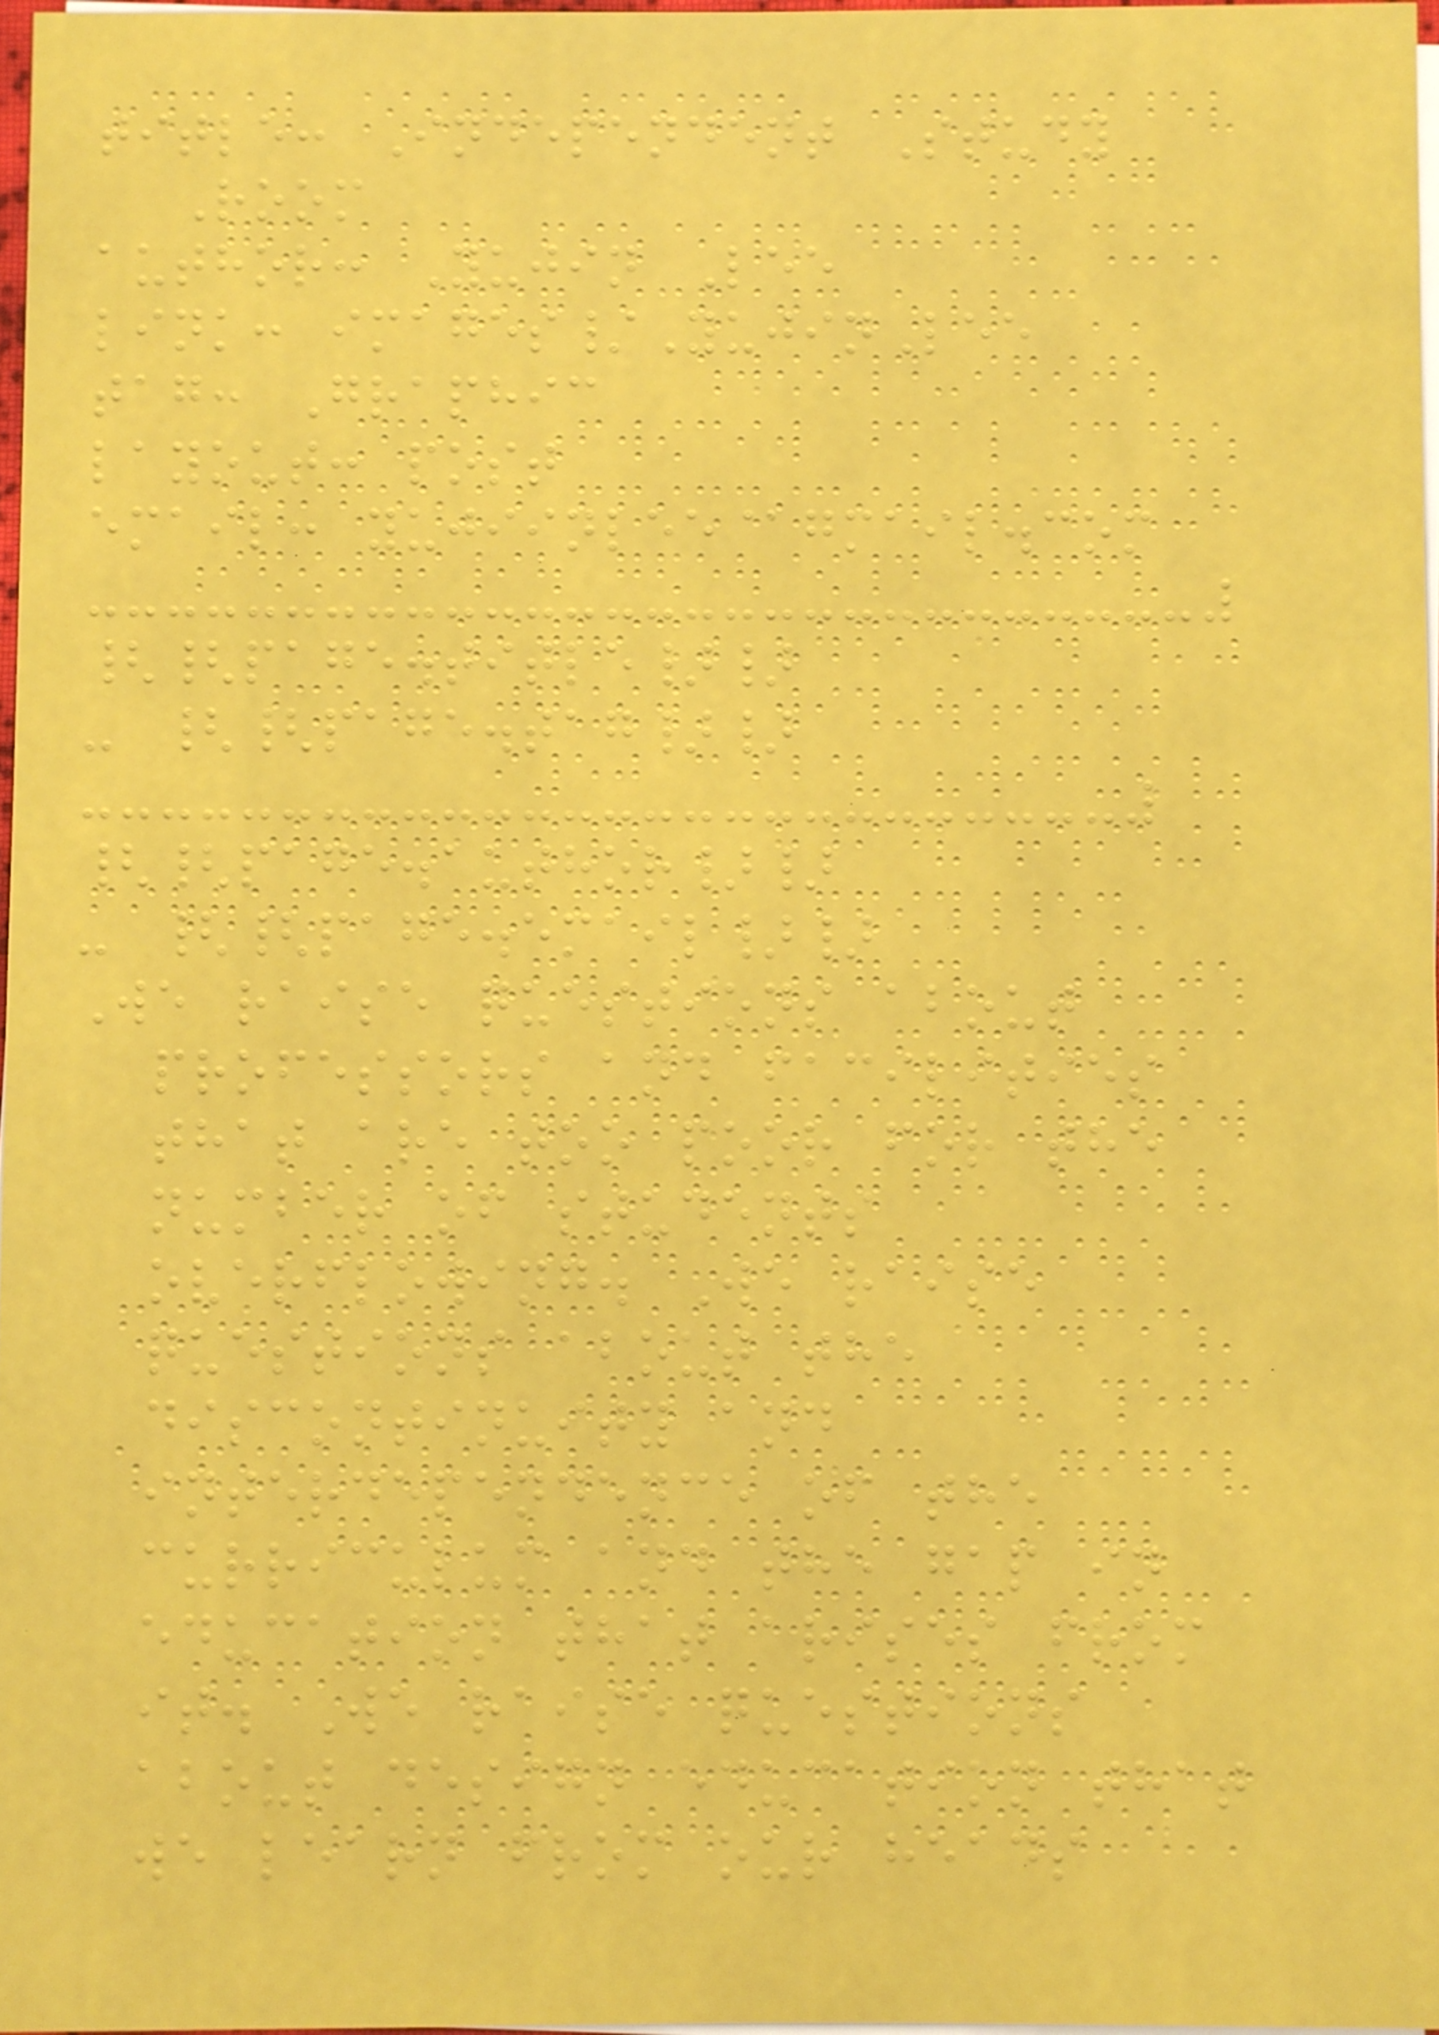title: Independent Study
Room
author: Yujin Lee
link: images/YujinLee
tag: Graphic
layout: post
email: yujiinlee@gmail.com
{{page.title}}
- {{page.tag}}
{{page.author}}
- {{page.email}}
We raise questions about
professors and facilities
that are too poor for the
number of students
overflowing. We raise
questions about the
discontinuity and
interdependence of the
curriculum and the gap in
education that arises from
it. We raise questions
about design education that
we learn from our heads
